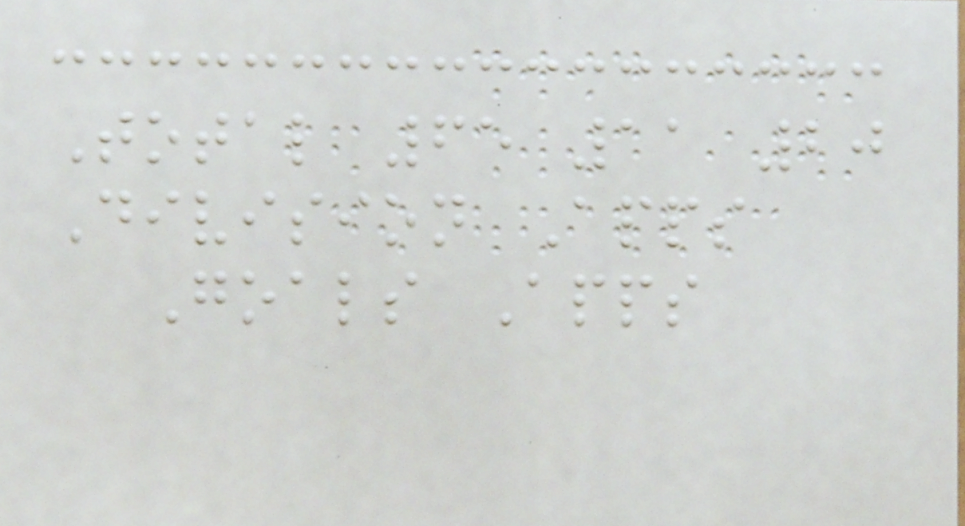Total 65 11 20
Division Apps
Goals Apps
